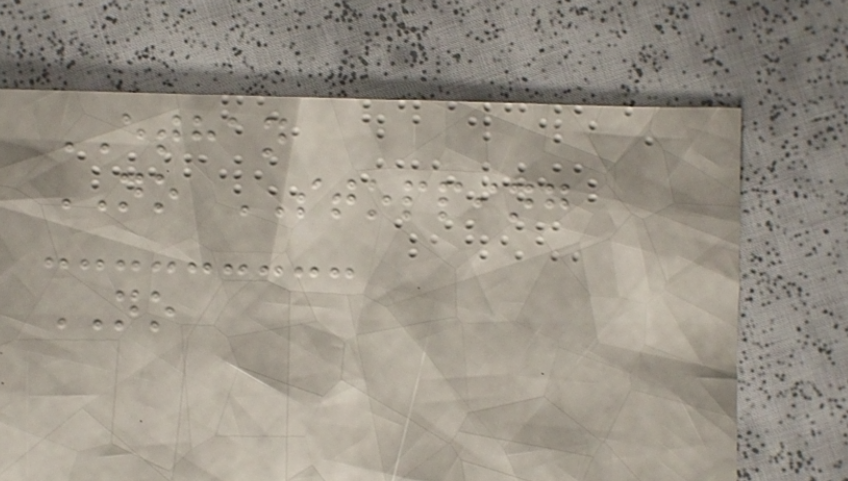ETHAN
NO STOPPING
NO
